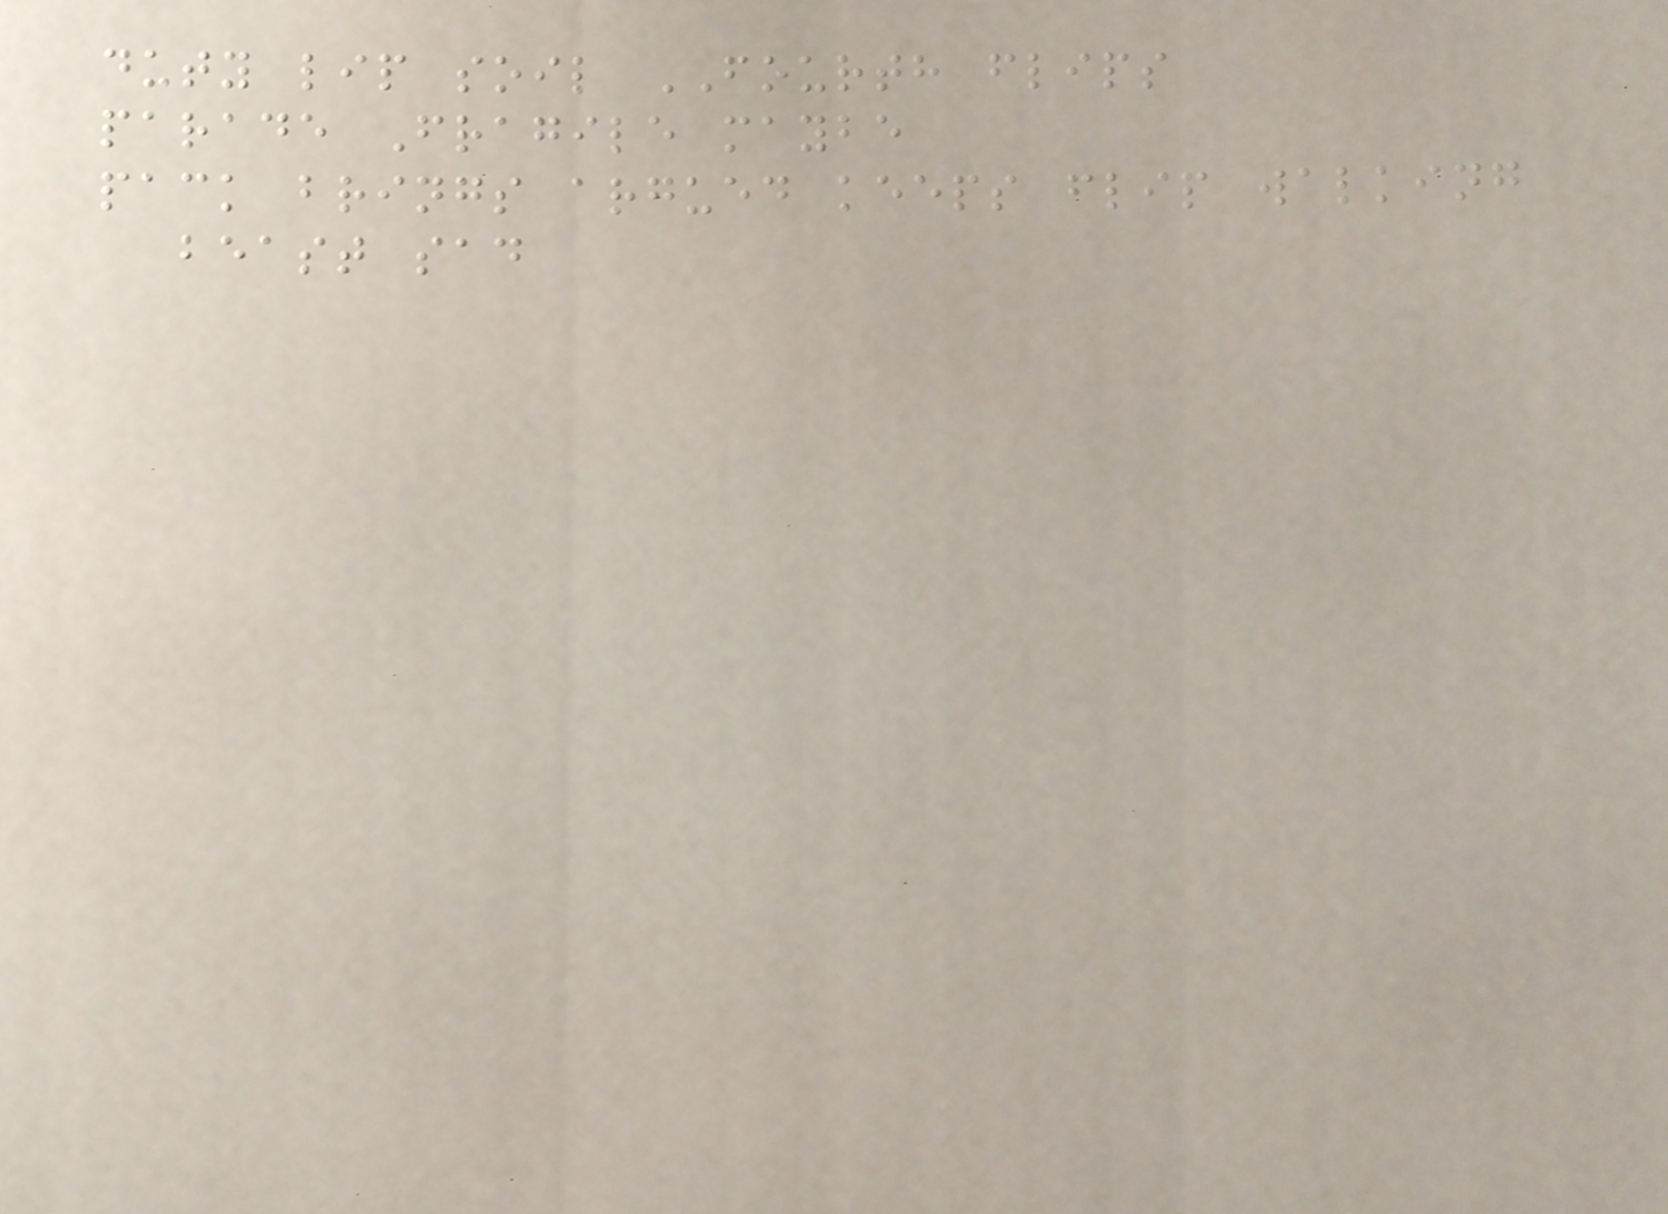duty lip soil FOURTH flips
parade Fragile maybe
pack brings argued keeps flip walking
beast sad
